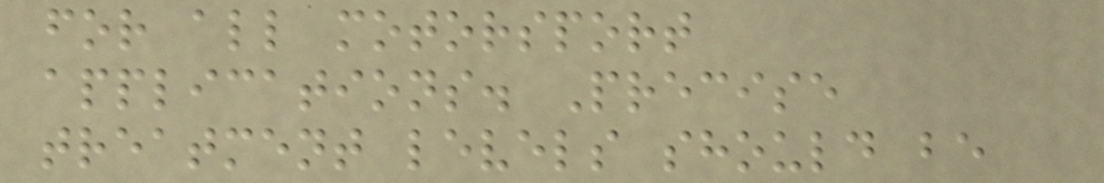for all motorsport
applications. Precise
treatment levels should be
